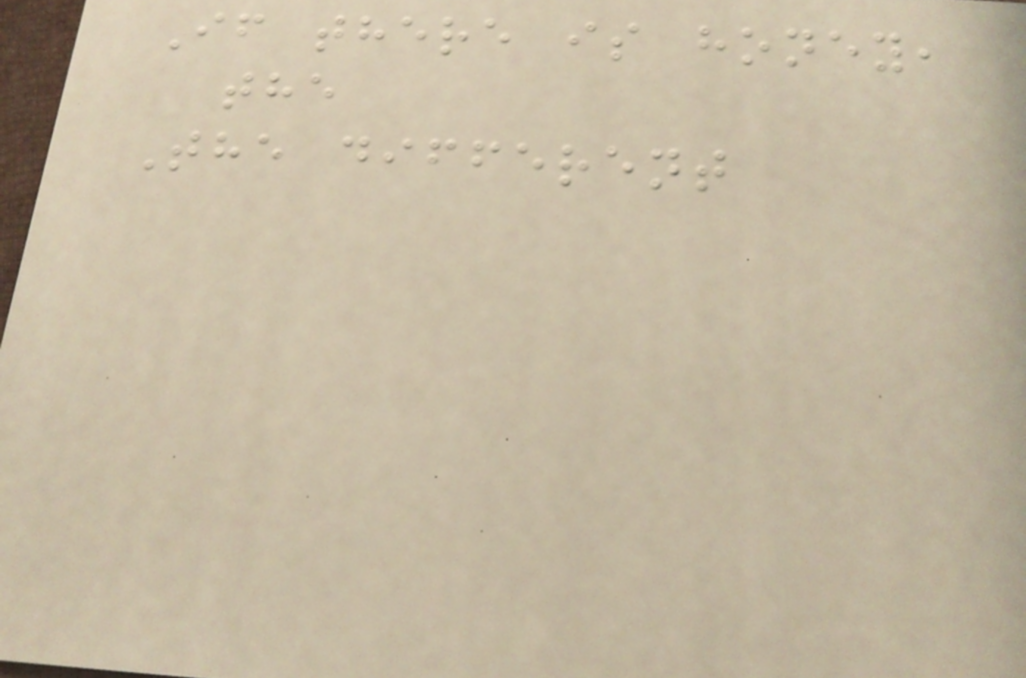If there is honey,
the
The different
